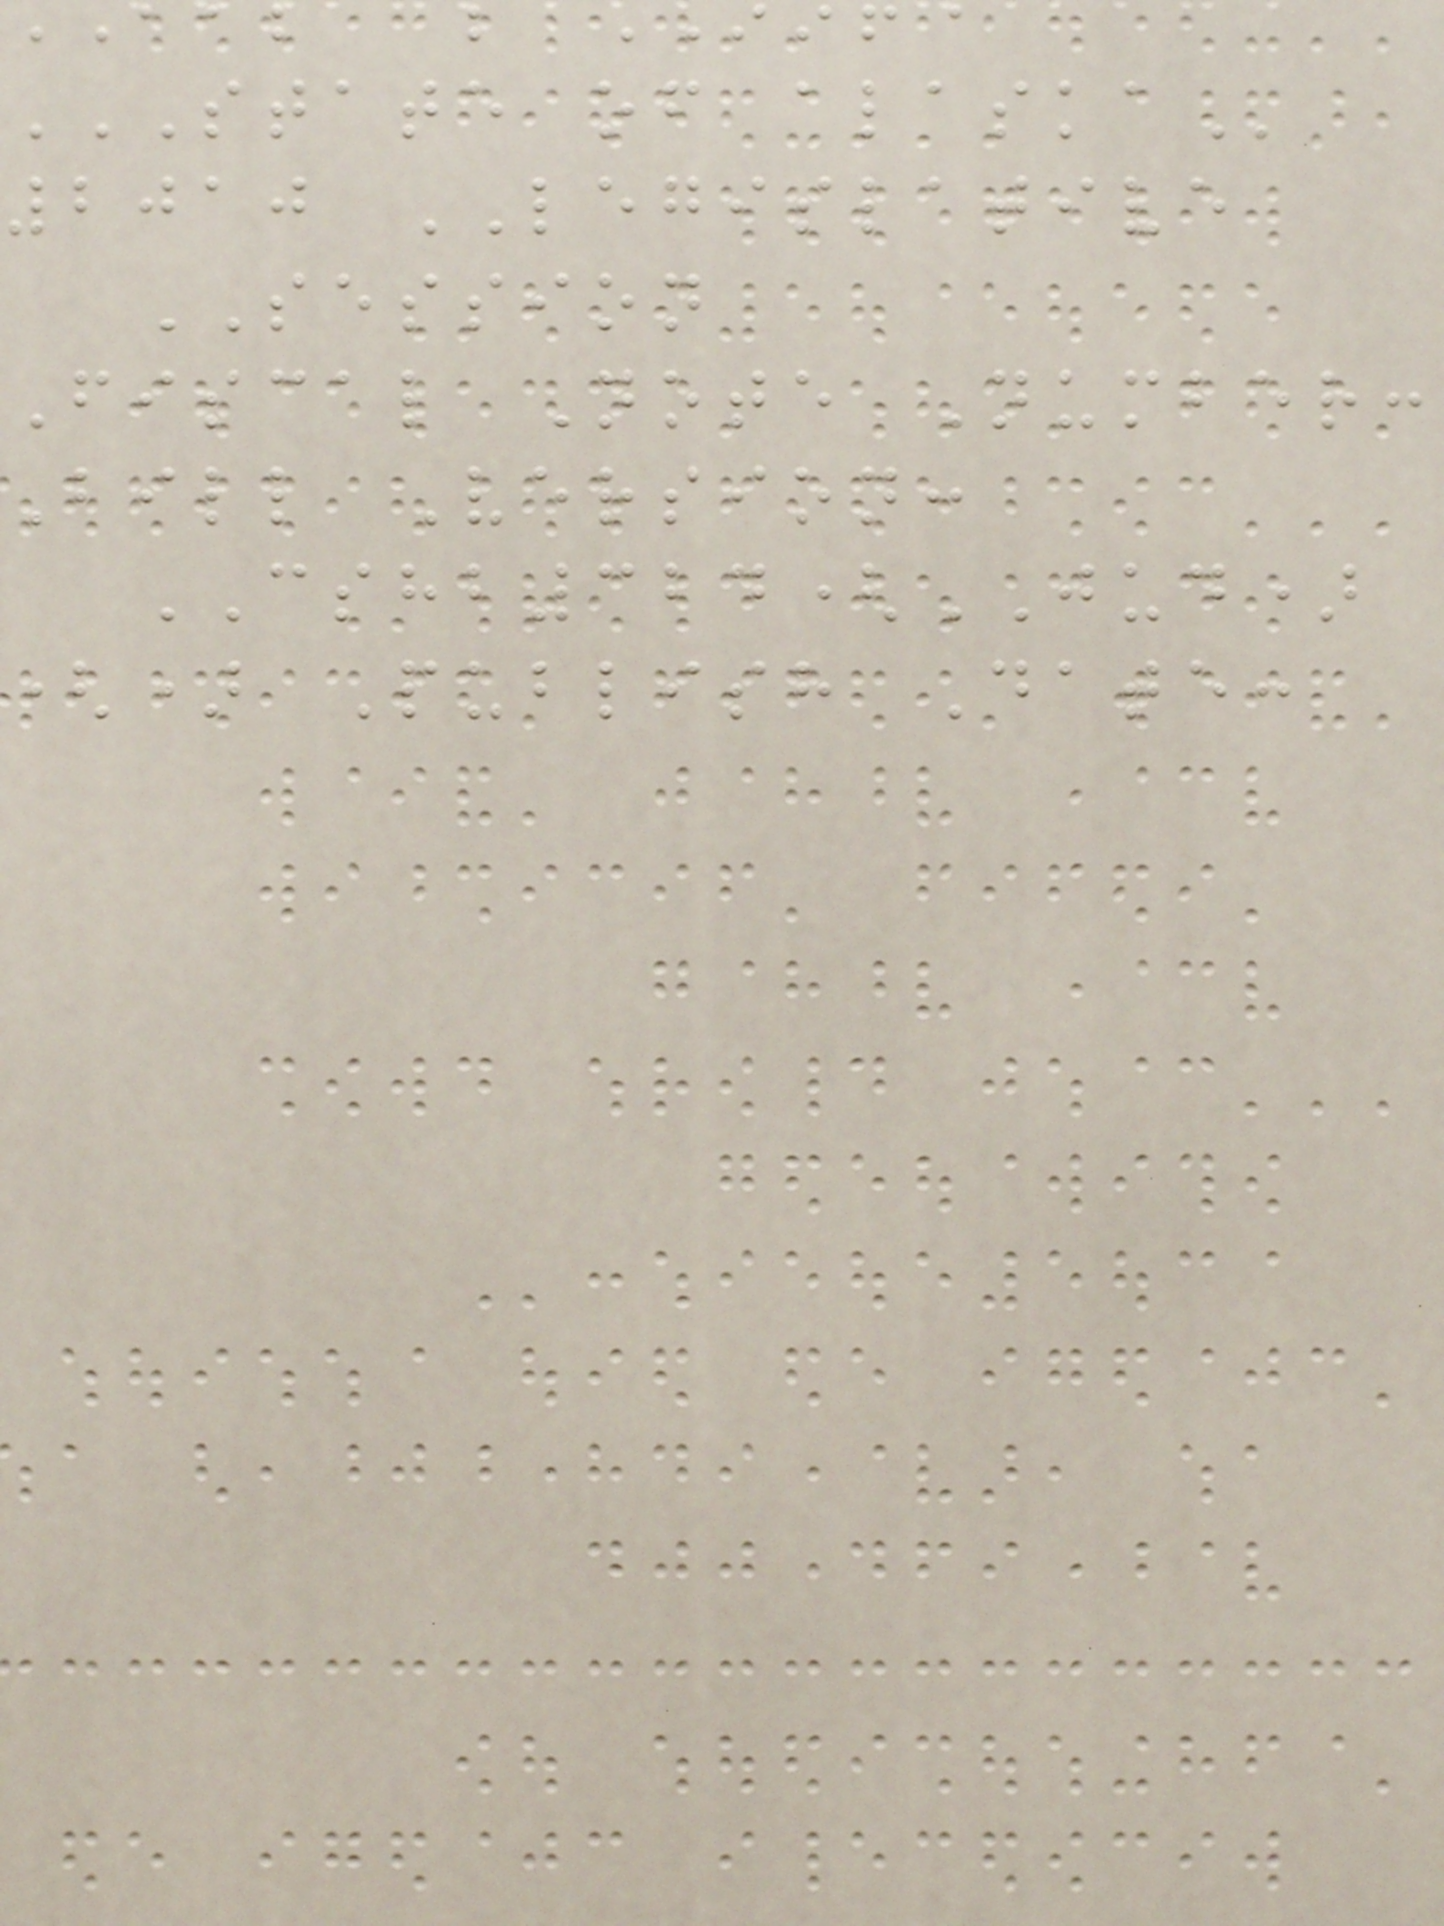STATE OF ALASKA
2010 LEGISLATIVE
SESSION
Fiscal Note Number:
Bill Version:
CSHB324(JUD)
() Publish Date:
